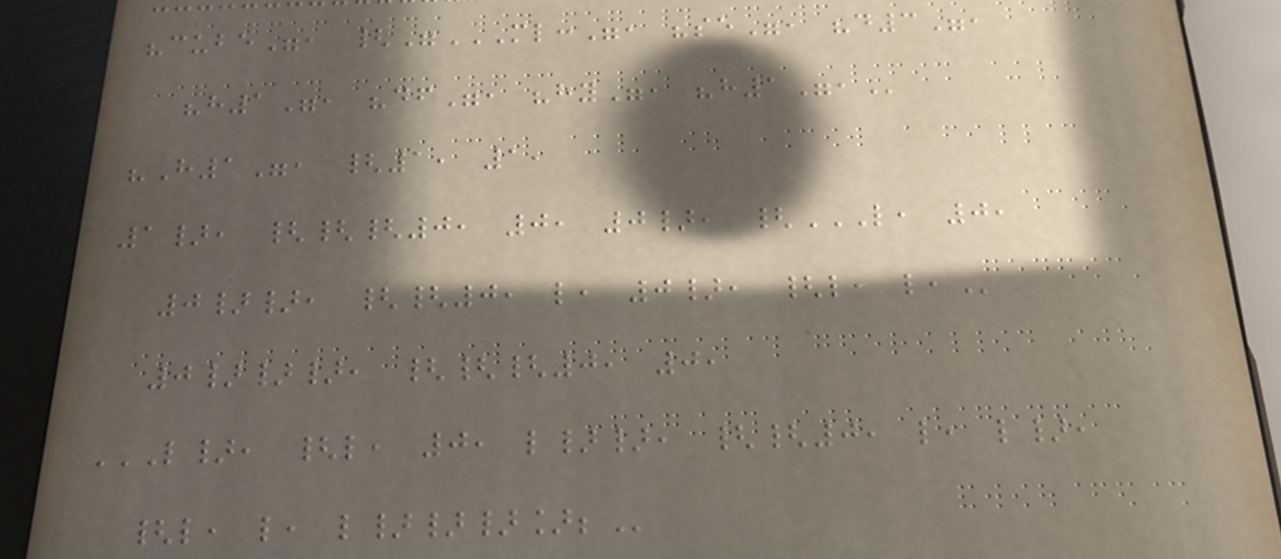"cube", {"ML:", "SE", "D3",
"H1", "DF", "HY", "H1",
"H1", {1, 1,
1}, {{{0, 0, 0}, {L, 0,
0}}, {{0, L, 0}, {L, L,
0}}}, {{{0, 0,
L}, {L, 0, L}}, {{0, L, L},
{L, L, L}}}];
